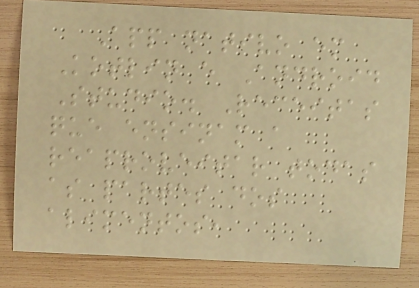App nativo em
Kotlin e Android
Studio. Receitas
que ensinam a
reaproveitar todas
as partes dos
alimentos,
